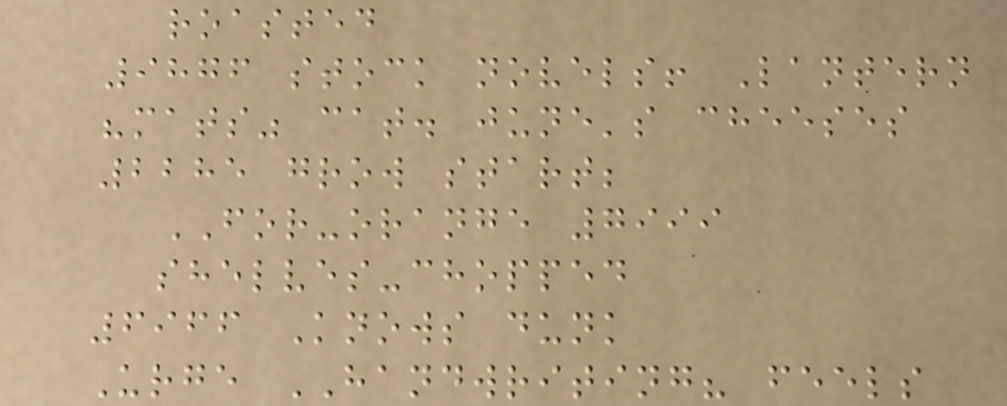roasted
9876 stock novels! Lantern
"mats" cat. june's cheeses
2285 grow start;
FOR-orange 7999
shelves-chopped
6966 Knows dunk
Urge HANDWRITING? feels
